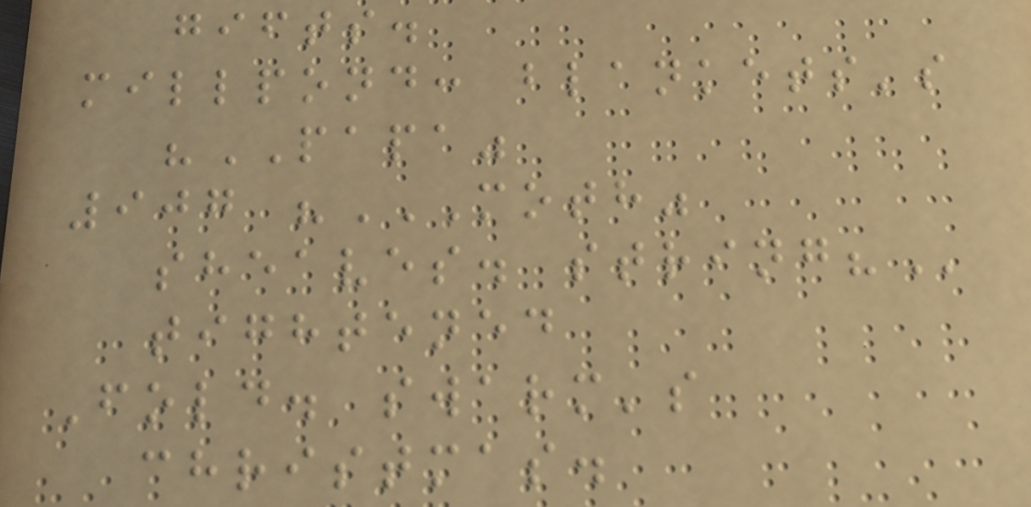gifts.
millpond: blankets's
"PAPA"
907 "MOTH"
SHEAVES. STRING?
tightened
Fold. swarm's
christmas.
